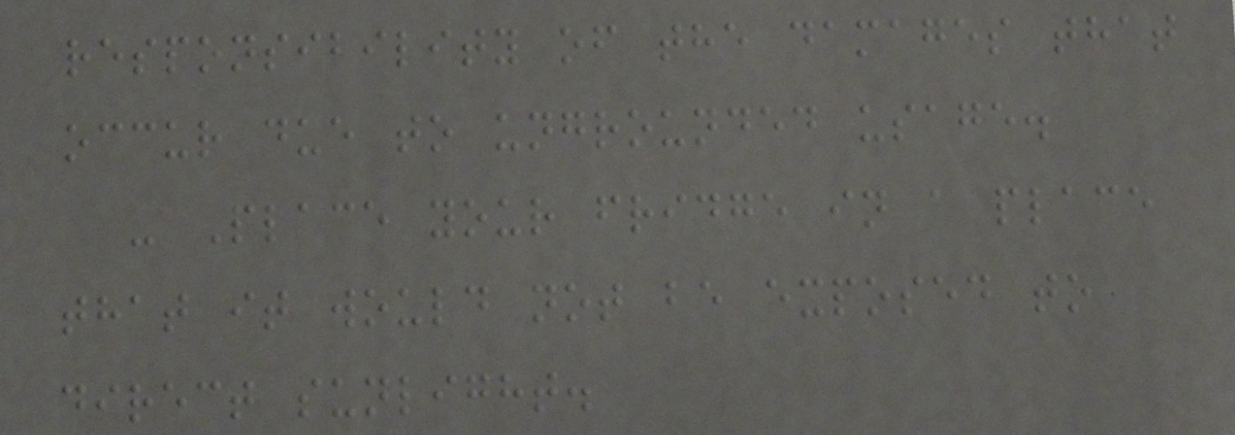responsibility of the damages that
occur due to ungrounded usage.
- Place your fridge in a place
that it would not be exposed to
direct sunlight.
